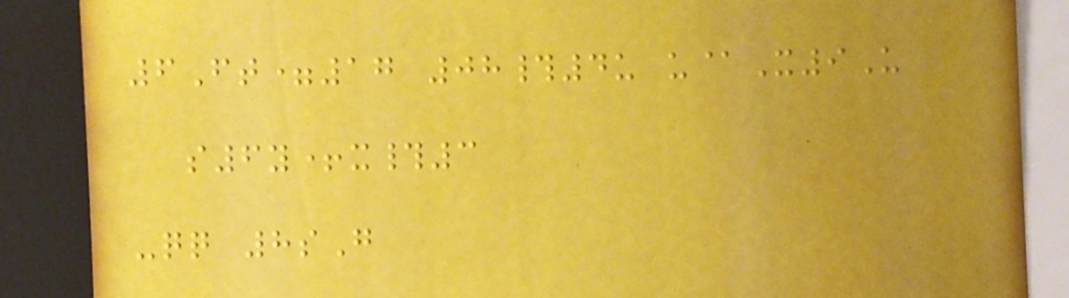6Ft=17 08#4u u@X9U
s6y+x#3
-qq 8sG
